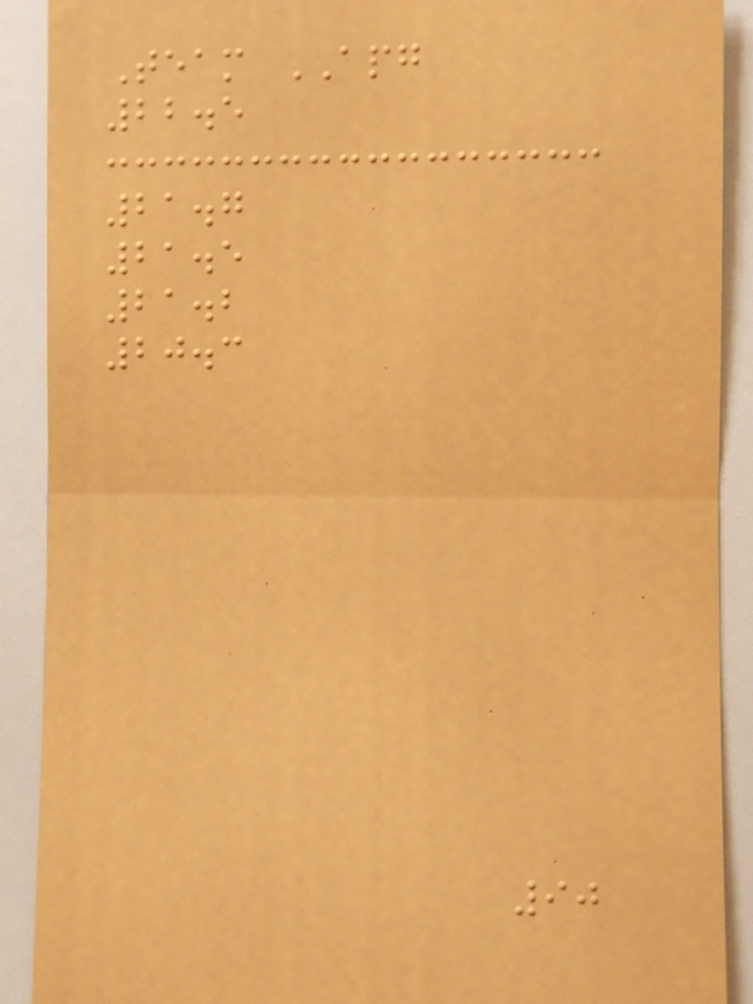Team APG
22.5
21.7
21.5
21.2
20.3
90
